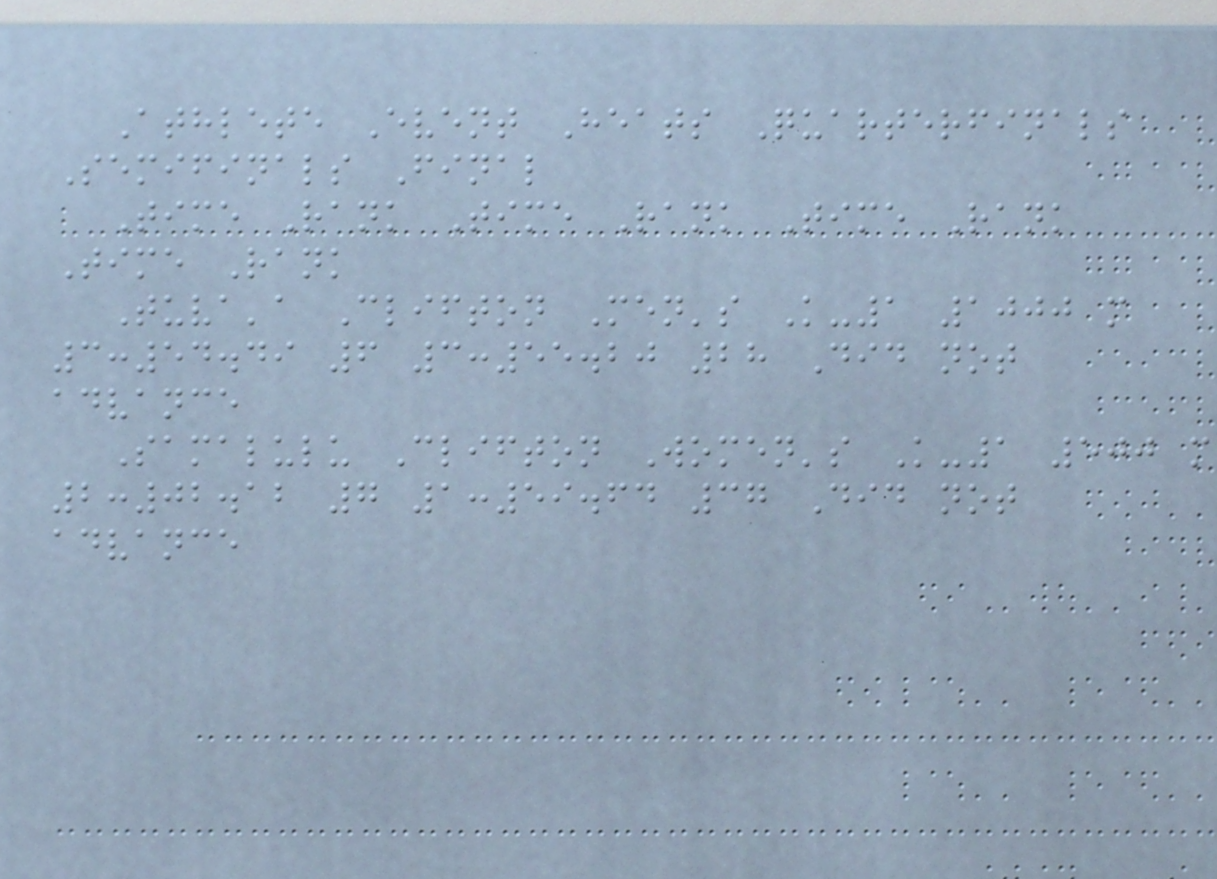Athlete Event Heats Quarterfinals
Semifinals Final
Time Rank Time Rank Time Rank
Time Rank
Tuva'a Clifton Men's K-1 1000 m
3:54.49 6 3:55.20 28 Did not
advance
Samalulu Clifton Women's K-1 500 m
2:02.12 7 1:59.64 37 Did not
advance
